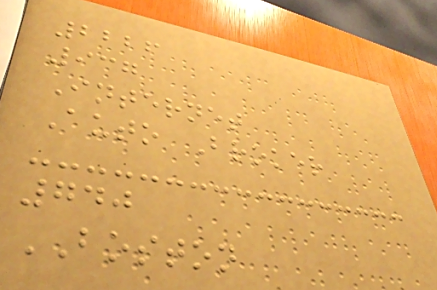2226
937
Internet
Auto Broker
740
BOSTON
